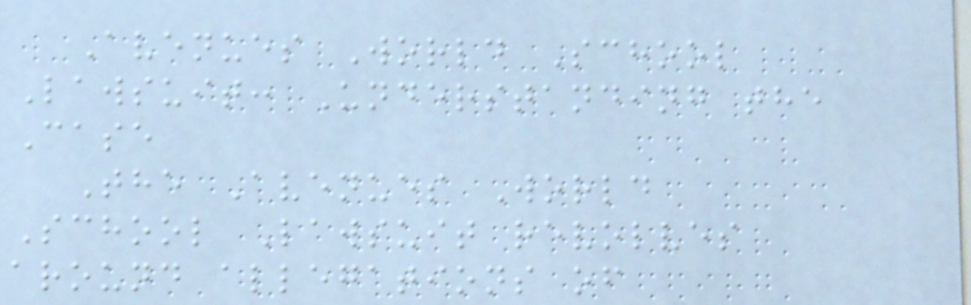Avenues World School
Lawsuit: Understanding the
Case
The Avenues World
School Lawsuit revolves
around allegations of
